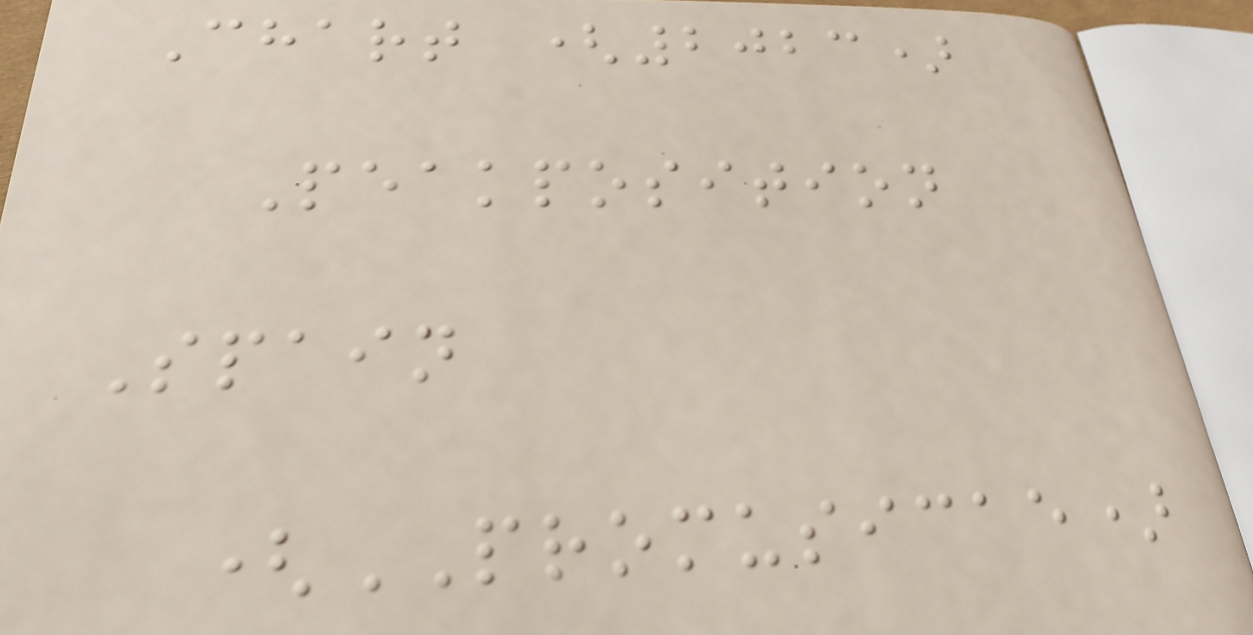Chart (2023)
Peakposition
Spain
(PROMUSICAE)
